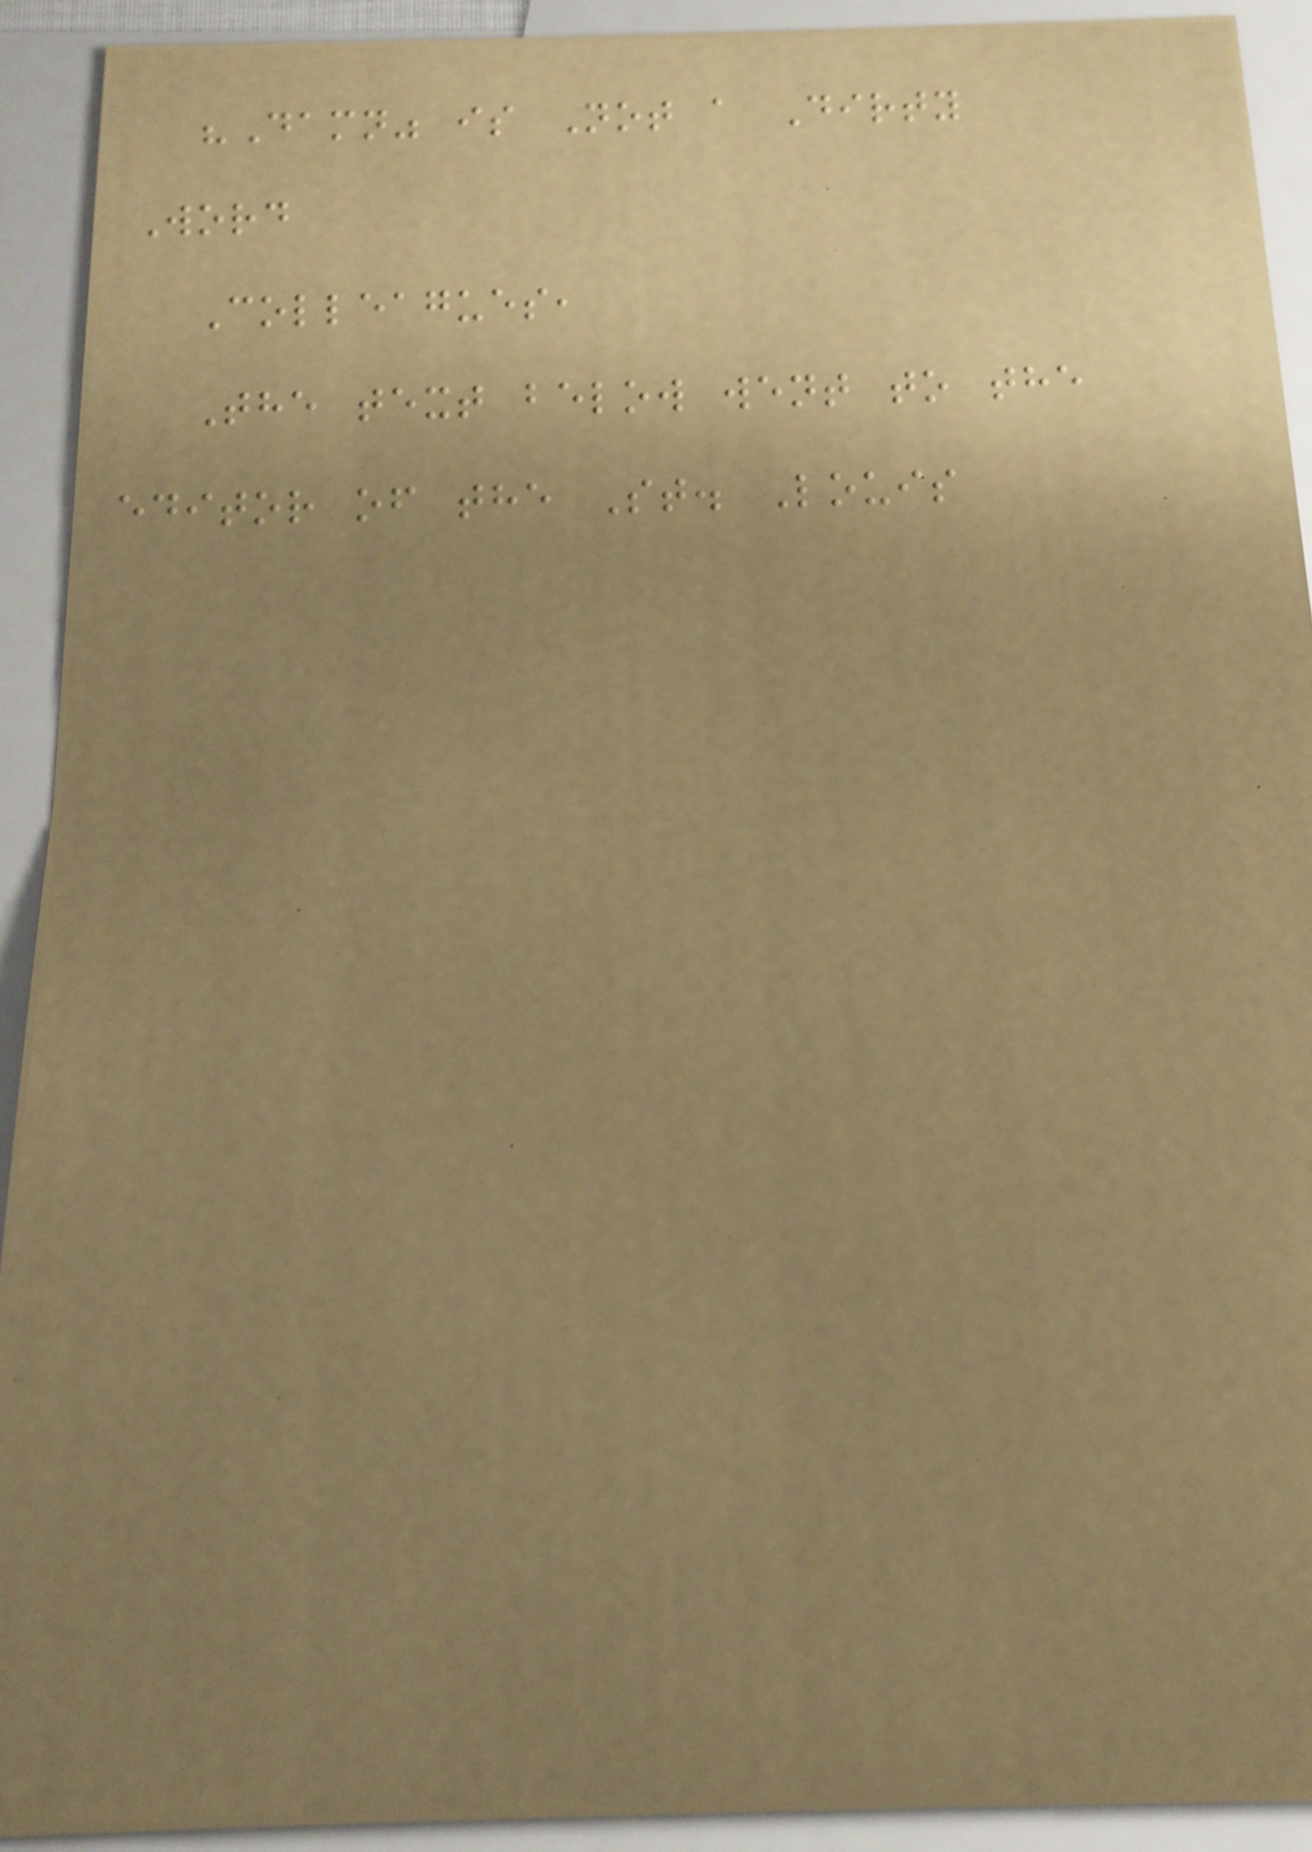"Damn" is Not a Dirty
Word
Colleagues,
The text below went to the
editor of the St. Louis
